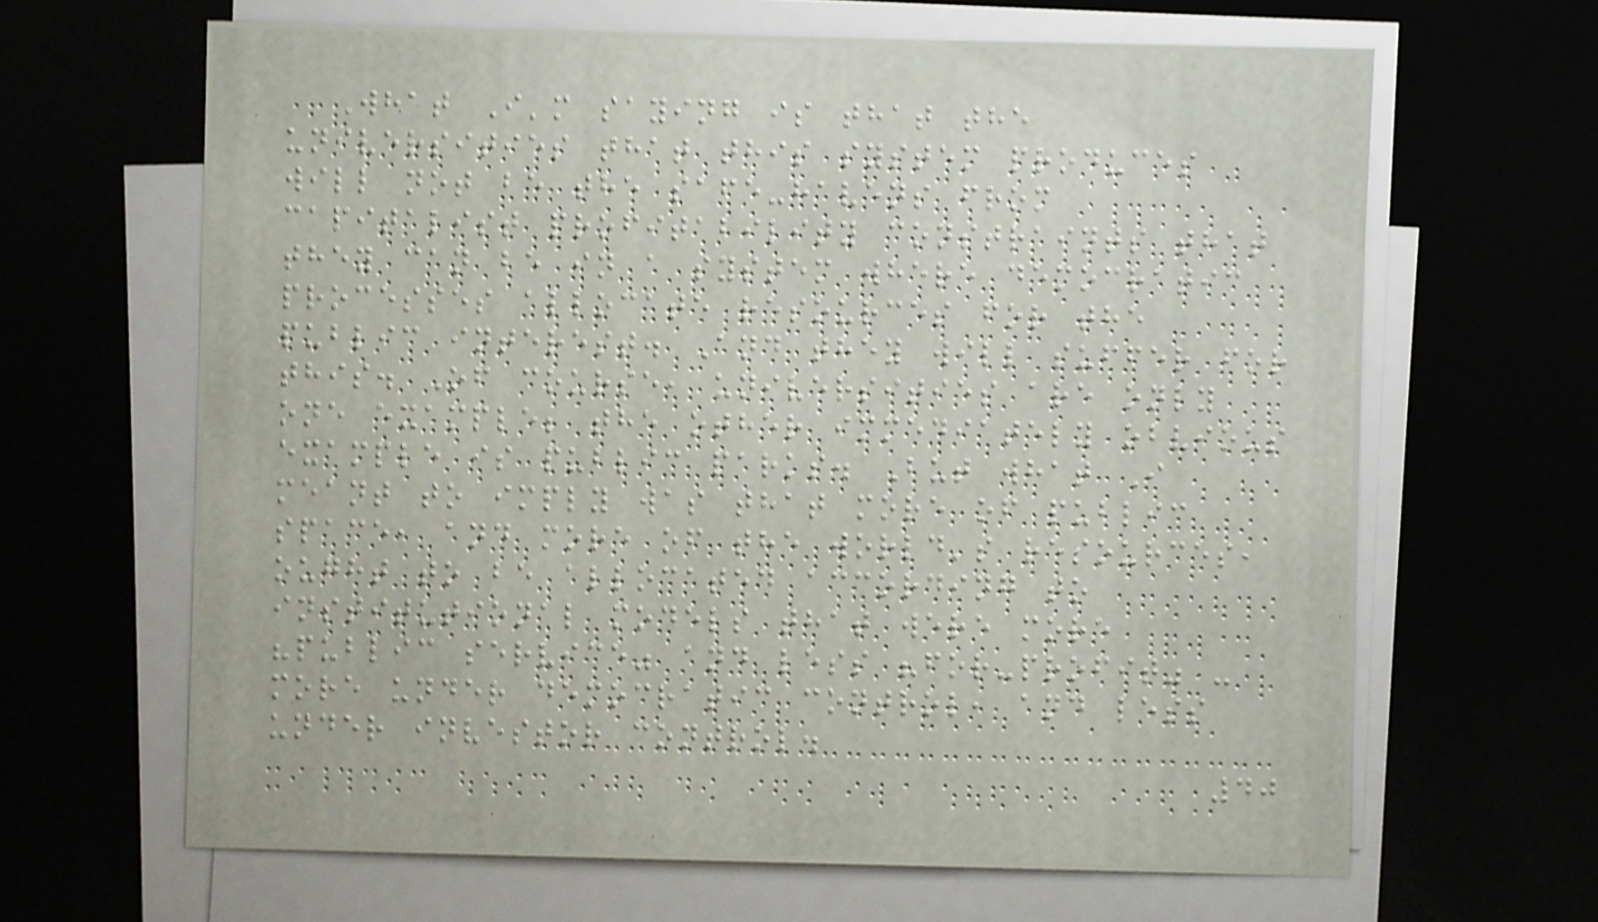What I'm saying is that the
universities that this system produces
will not be the safe-havens from
capitalist profitability constraints that
they can be in a system where democratic
processes allocate resources for the
public interest. And they will suffer for
this. Of course, universities are only
one example; the other immediately obvious
example is public parks. But what I
meant to imply was that more of public
space, and more of the world's resources,
ought to be allocated according to
institutional models that were more
"public service" and less "for-profit" -
more under democratic control, and less
under investor control.
40
